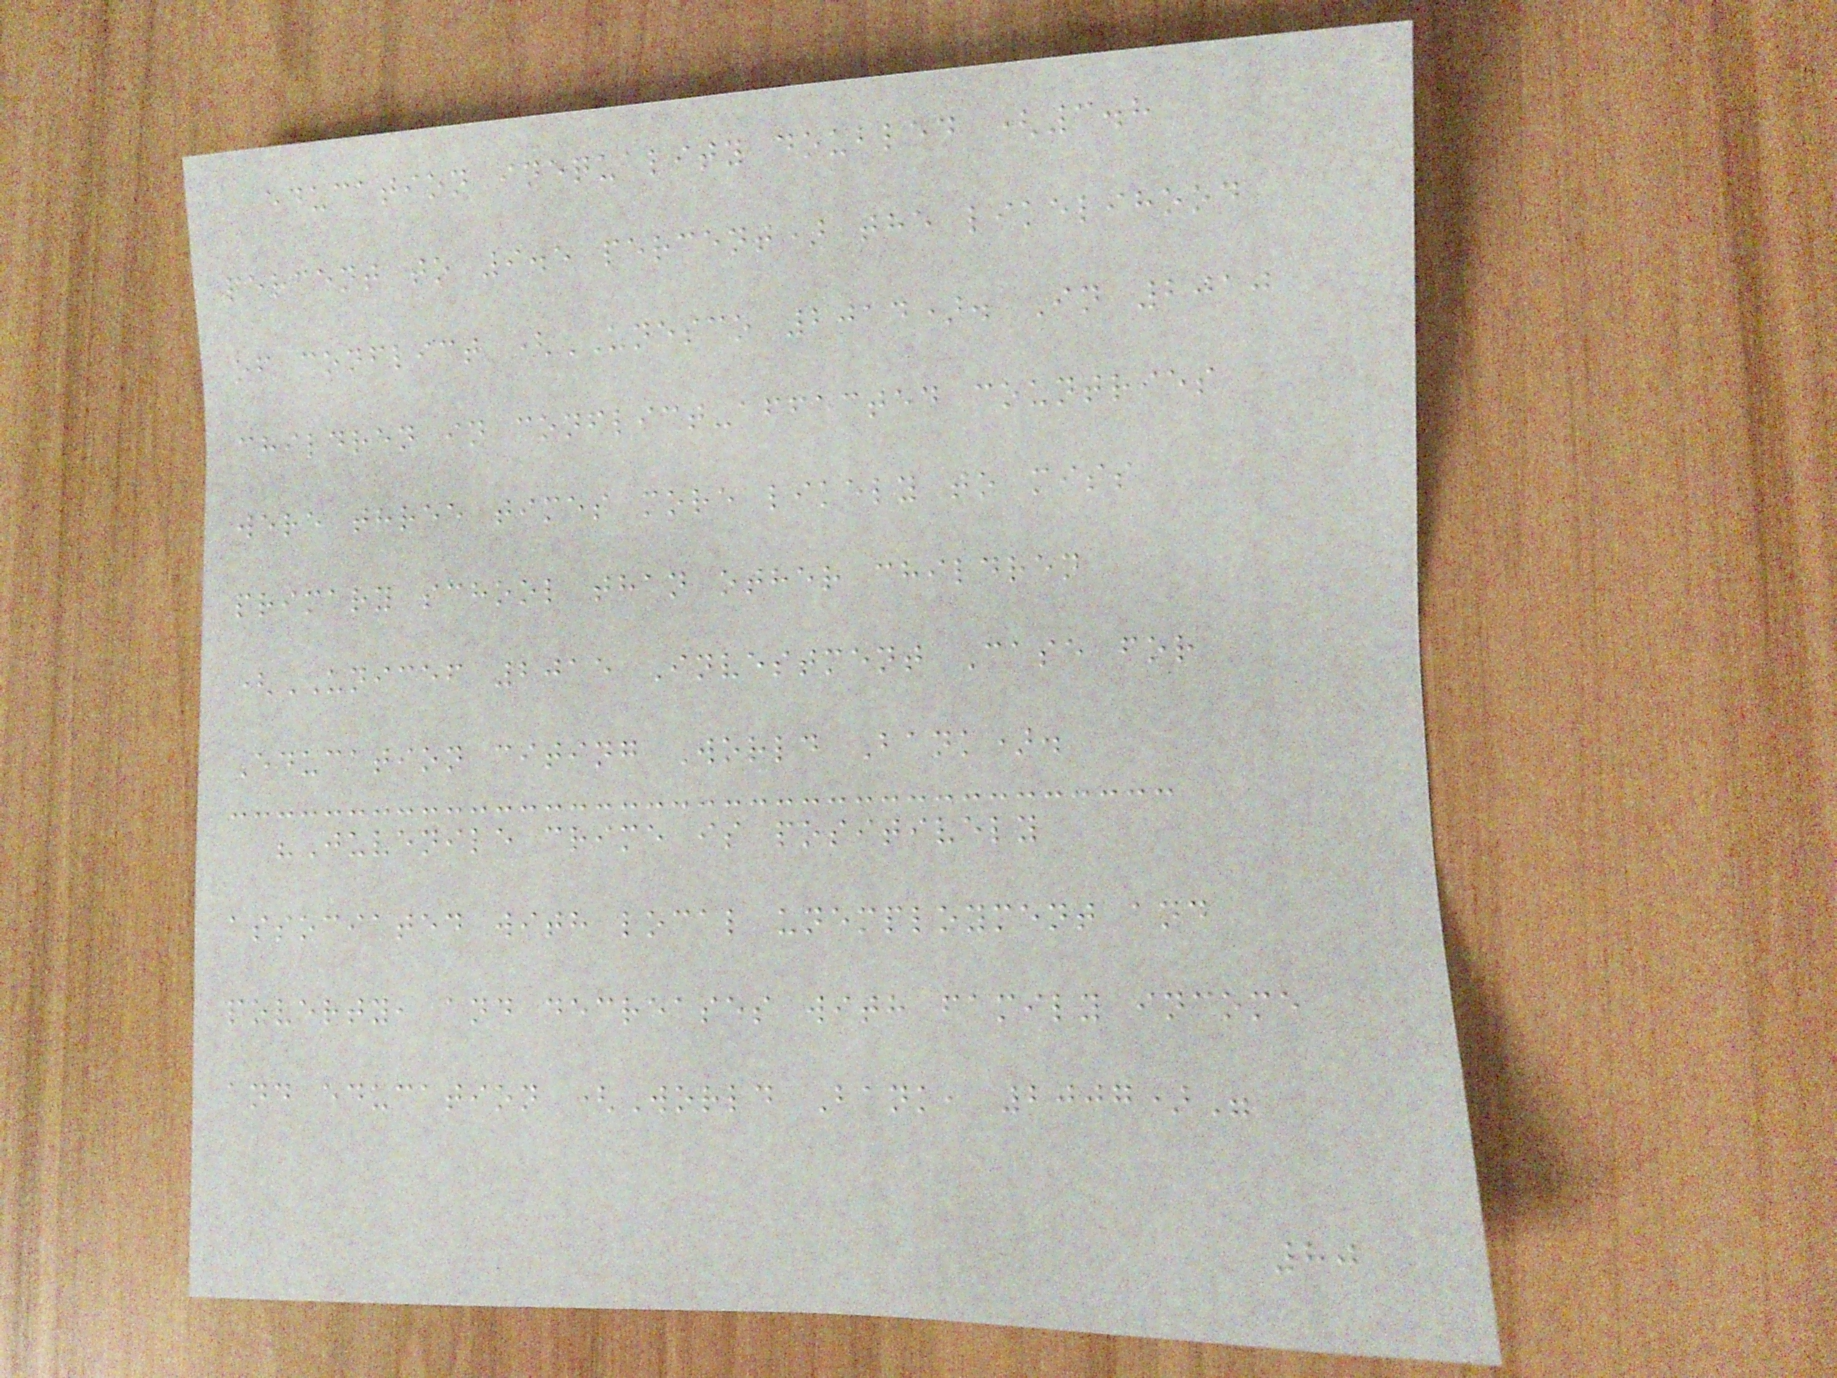education inequality doubled (3.8
percent to 9.5 percent) the likelihood
of conflict (UNESCO 2014). In 2010
children in conflict-affected countries
were three times more likely to miss
primary school than other children
(UNICEF 2015 Investment Case for
Education citing World Bank).
"Juvenile crime is positively
associated with local unemployment and
poverty, and decreases with family income
and education (World Bank, 2007)"
80
